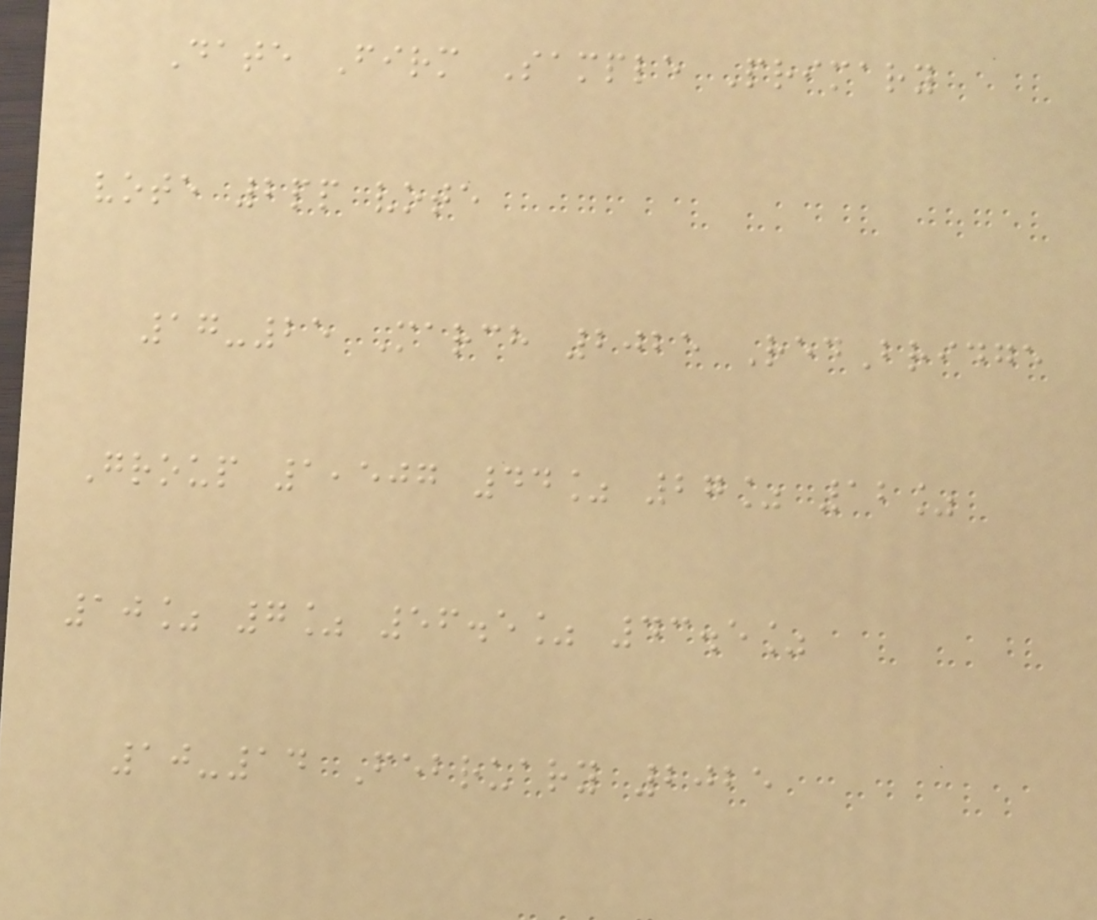Date Firm Sample Primary
vote 2pp vote
17-25 March 2025 RedBridge
Group 1,507 44% 27% 12%
10% 7% 56.5% 43.5%
10-14 February 2025
